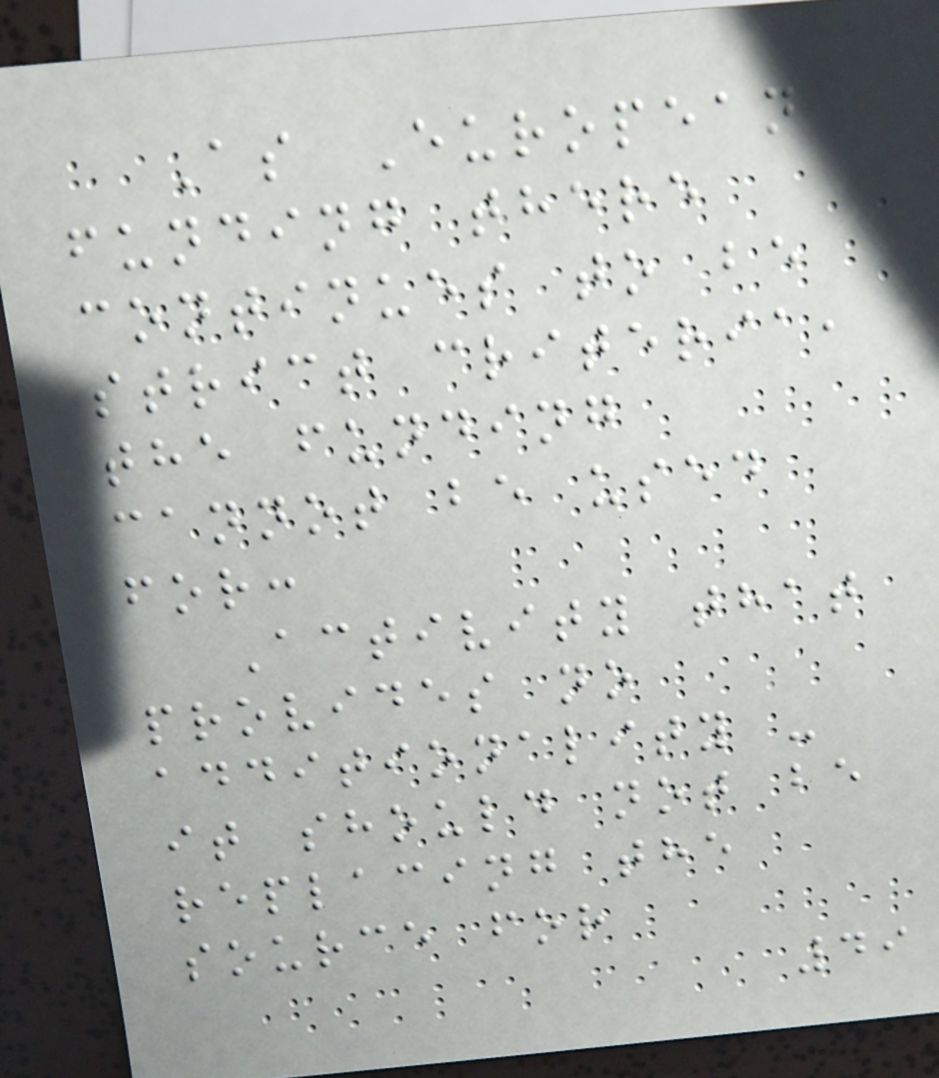As European
funding there
continues to be
strict criteria,
the funding
cannot be used
for:
Activity that
provides no
additionality -
it should not be
replacing the
source for
49
